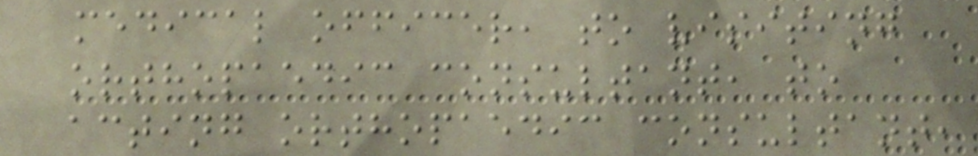medical officer, to visiting
orthopaedic consultant, to
acting orthopaedic consultant,
